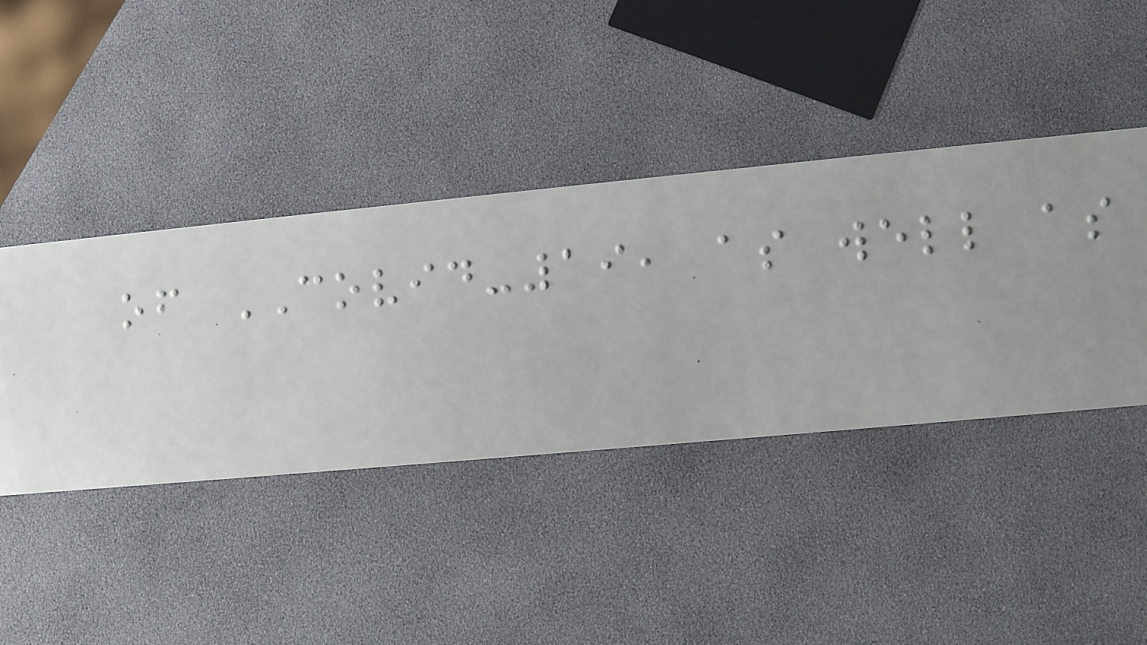of COVID-19, as well as
